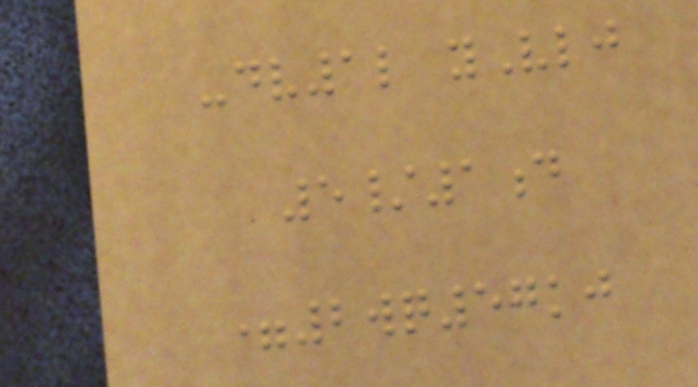-dv1l yVlj
5/1d
=2wq57kj
